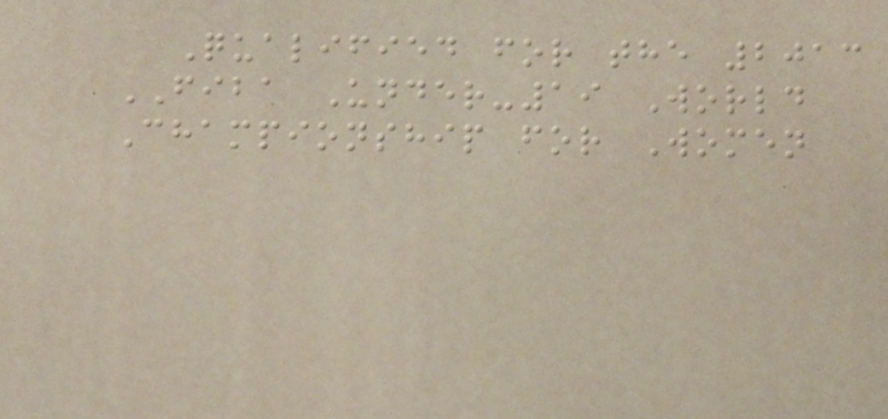Qualified for the 2013
FIBA Under-19 World
Championship for Women
